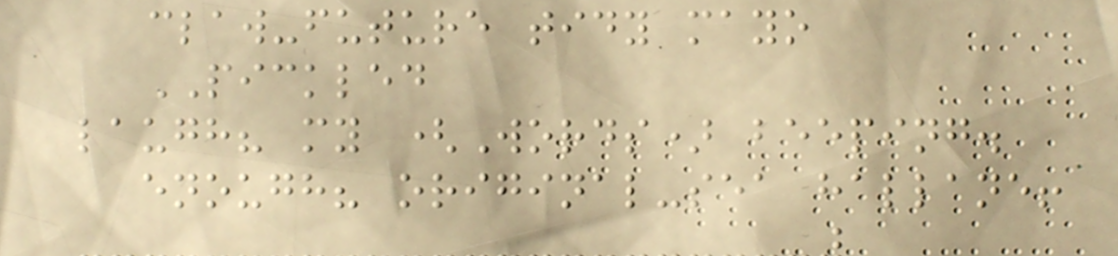claw-future tidy mayo
PICKLED
laugh? my (Words) beeping.
enough? original-sea hallane!
